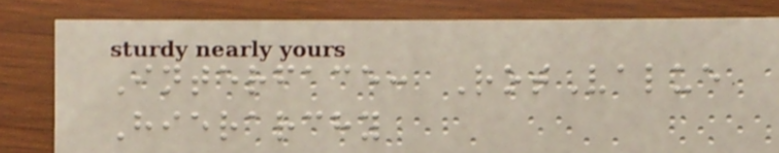Interface: RotValue
Hierarchy
